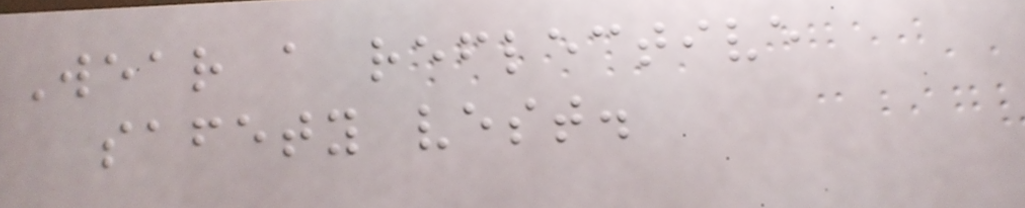Wear a reflective
safety vest.
